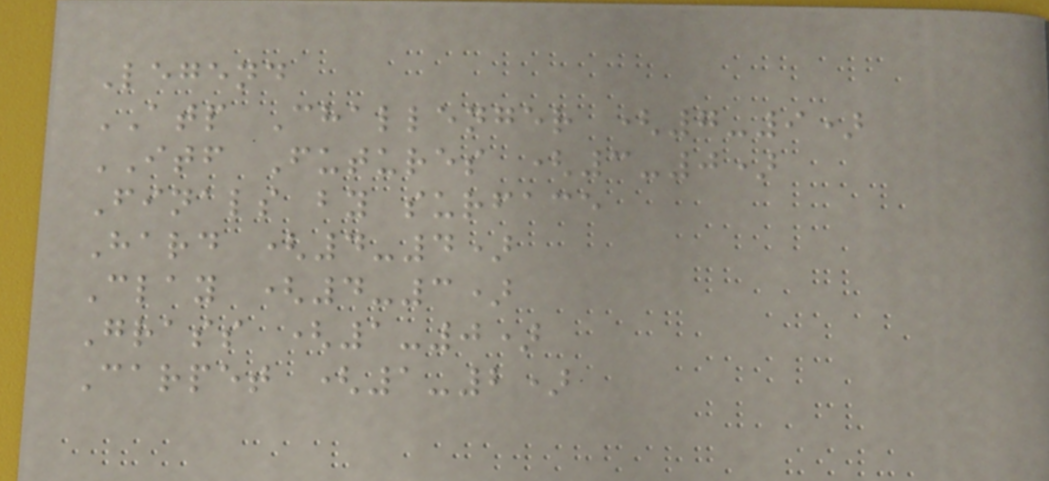Legend
ATP Challenger (7-9)
ITF Futures (3-0)
Finals by surface
Hard (4-4)
Clay (4-3)
Grass (1-0)
Carpet (1-2)
